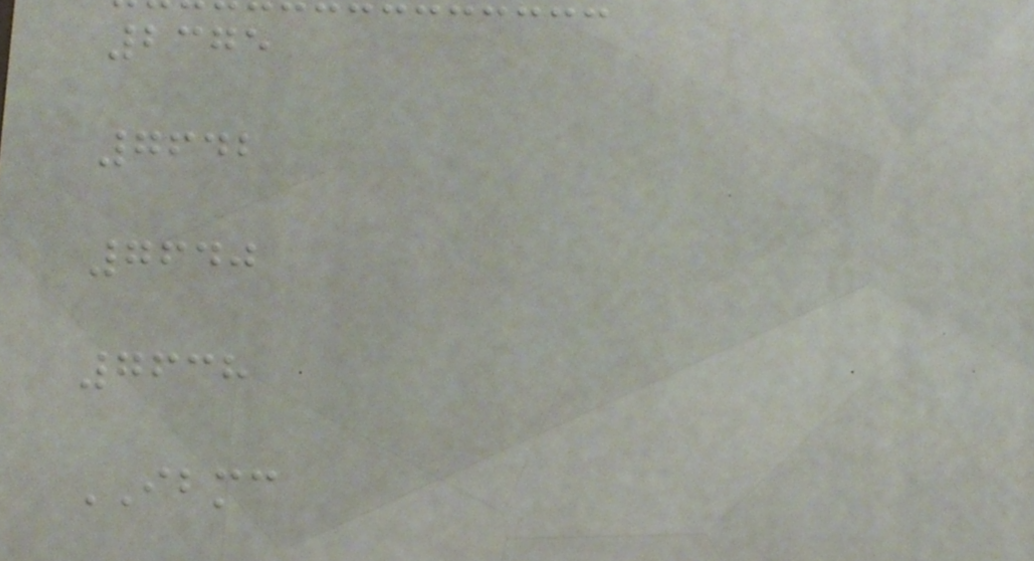2375
7642
7640
7638
IBMC
